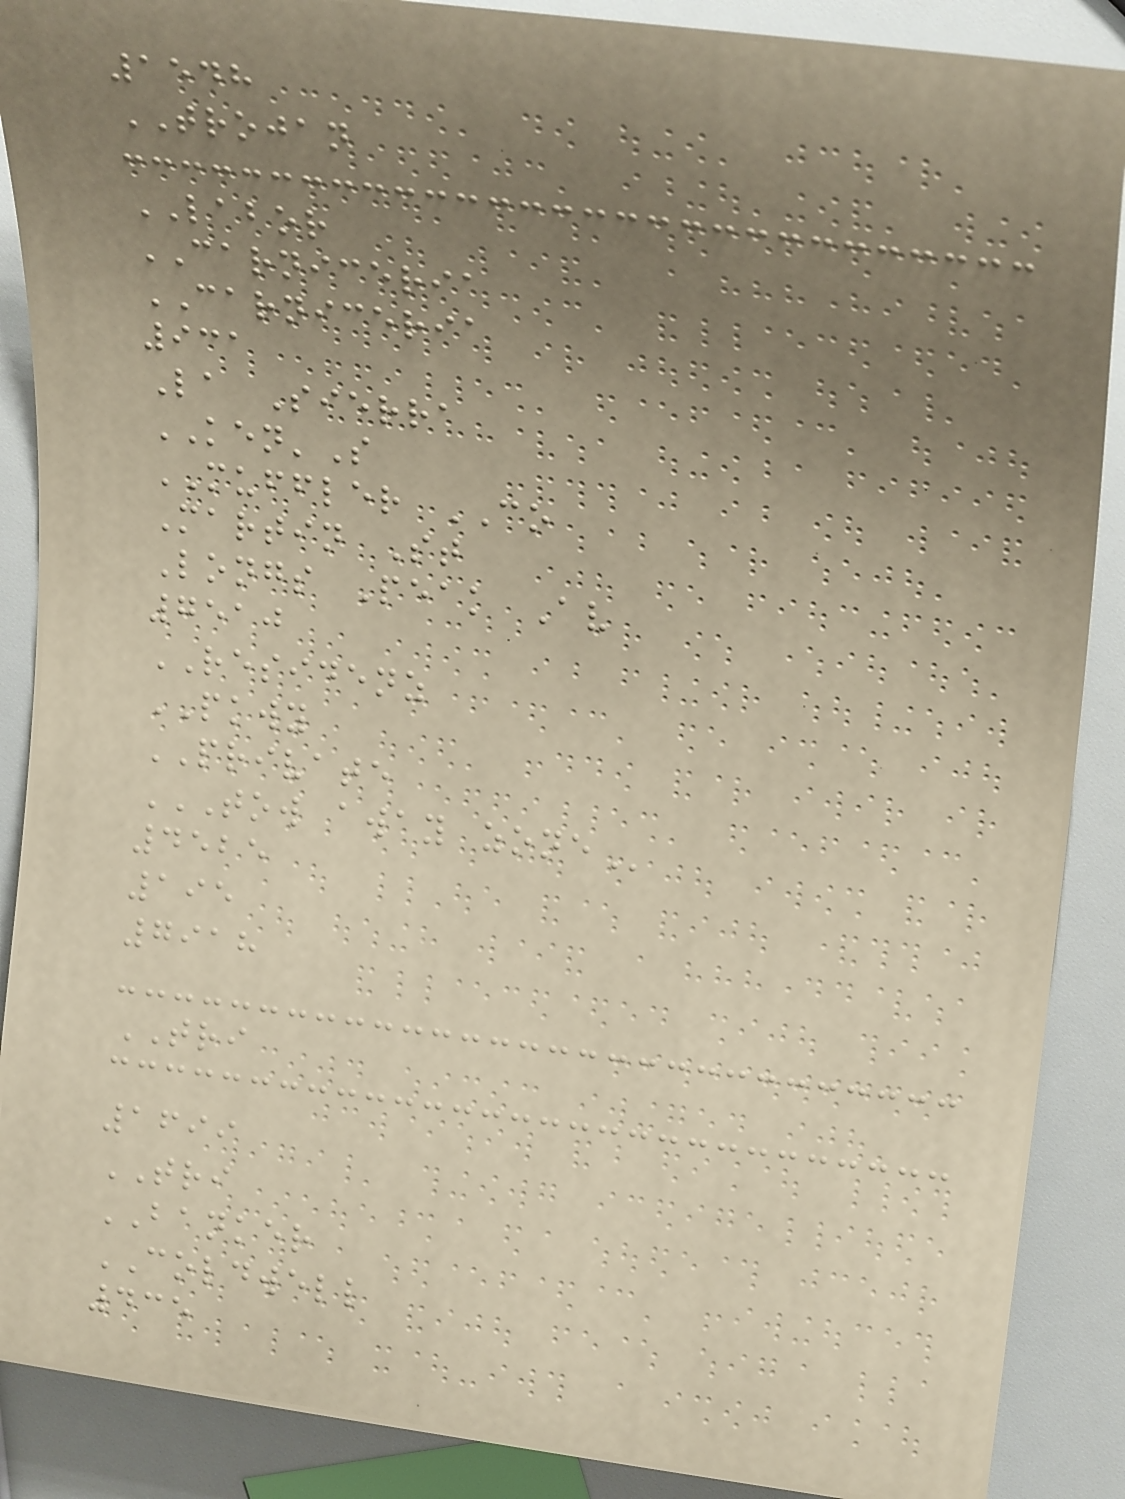1548
TROJAN
LABOR
CARNICERIA
CARNICERIA
931
La Sierra
KEN'S
MUFFLER CO
Martin St
Longs Peak Av
7510
RESIDENZ
PKWY
PRIVATE
TOW AWAY ZONE
4525
195
7918
TRI
1699
TRI
BANKER
COLDWELL
435
